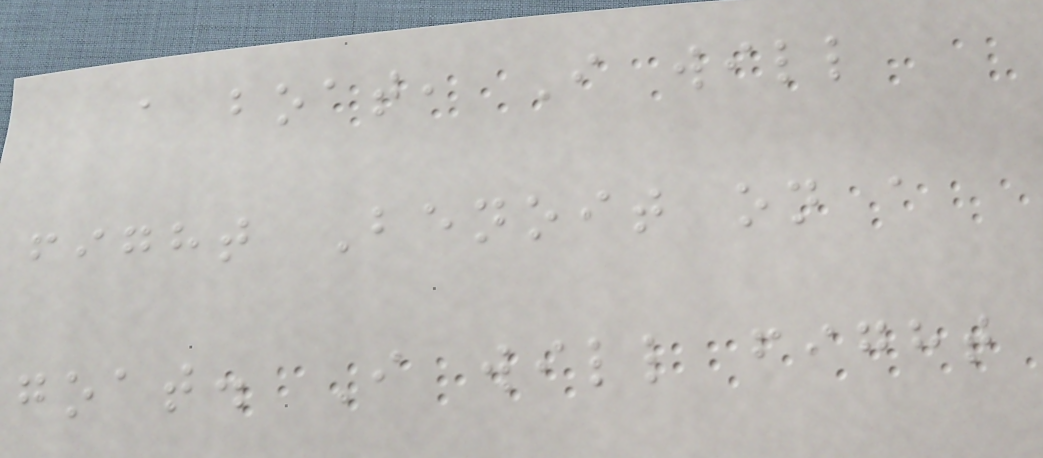a boat, I will
fight Benoit on a
goat. I will fight
